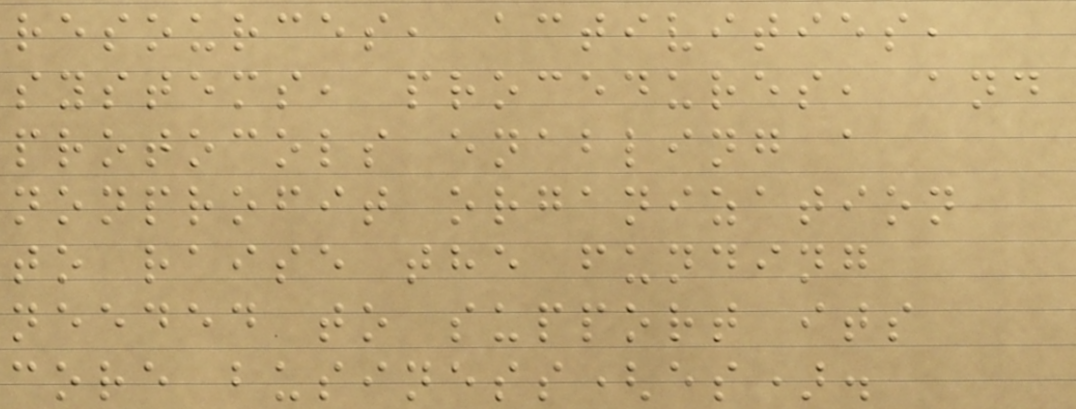resources, activities,
systems, procedures, and
protocols enabling a
nonprofit organization
to raise the funding
needed to support its
core business(es).
